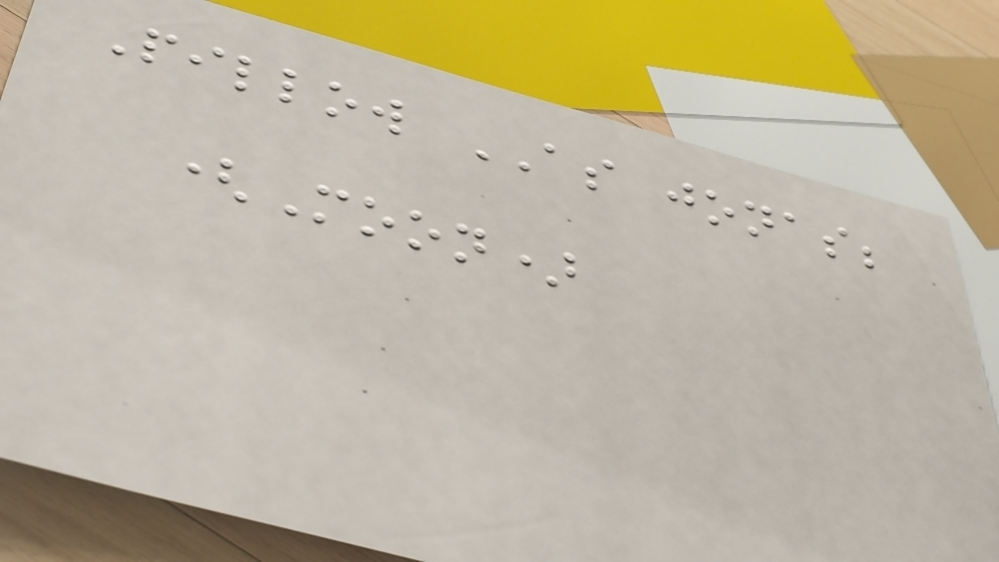Pillow AS jonas;
(Moon)
